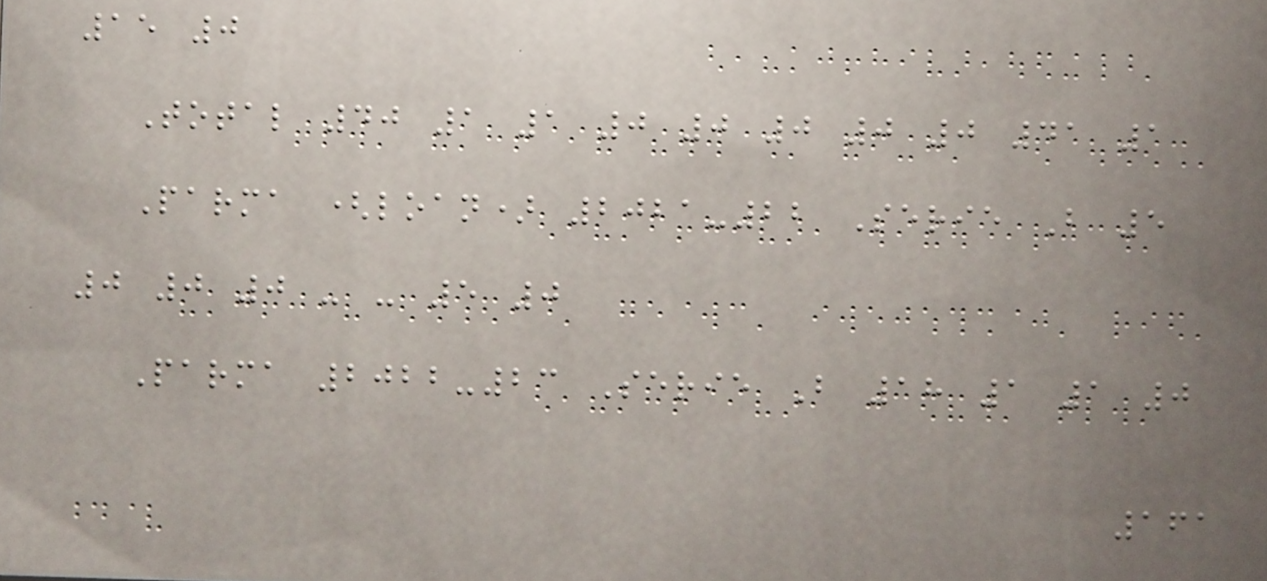15 0
Total 40 1 1 0 0 0 0 0 41 1
Parma (loan) 2021-22 Serie B 5
0 0 0 - - 5 0
Parma 2022-23 Serie B 18 1 1 0
161
